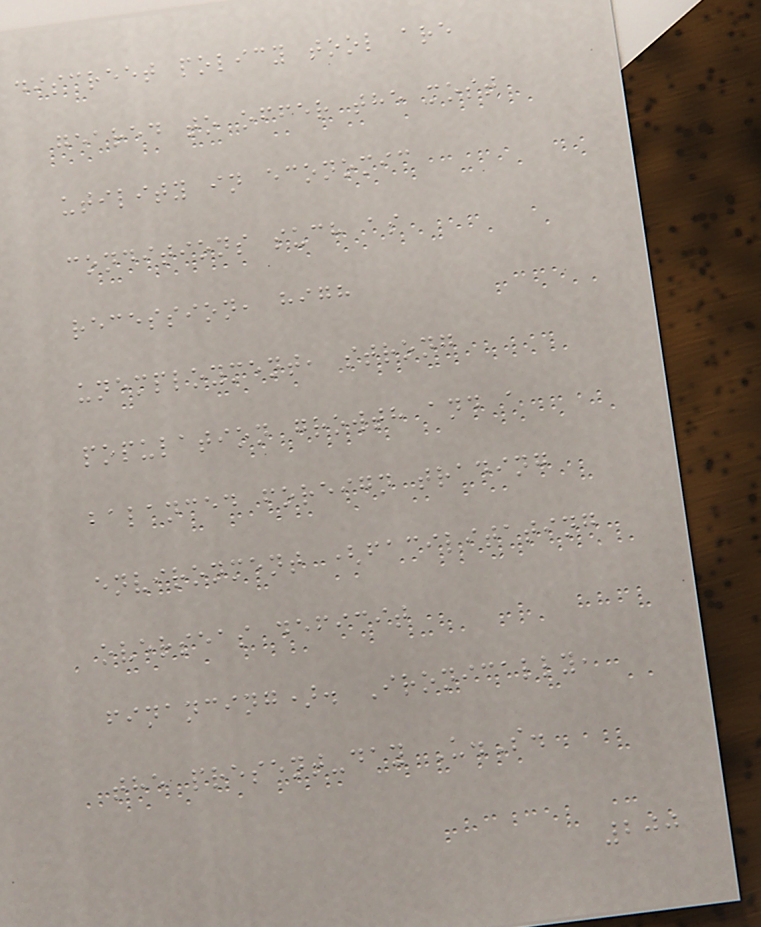discreet policy tool are
geared to offer the most
utility in economic
conditions such as
recession, high
unemployment, strong
population growth and a
balanced foreign trading
environment (facilitating
overseas deficit
financing). Ironically,
the present-day U.S.
200
